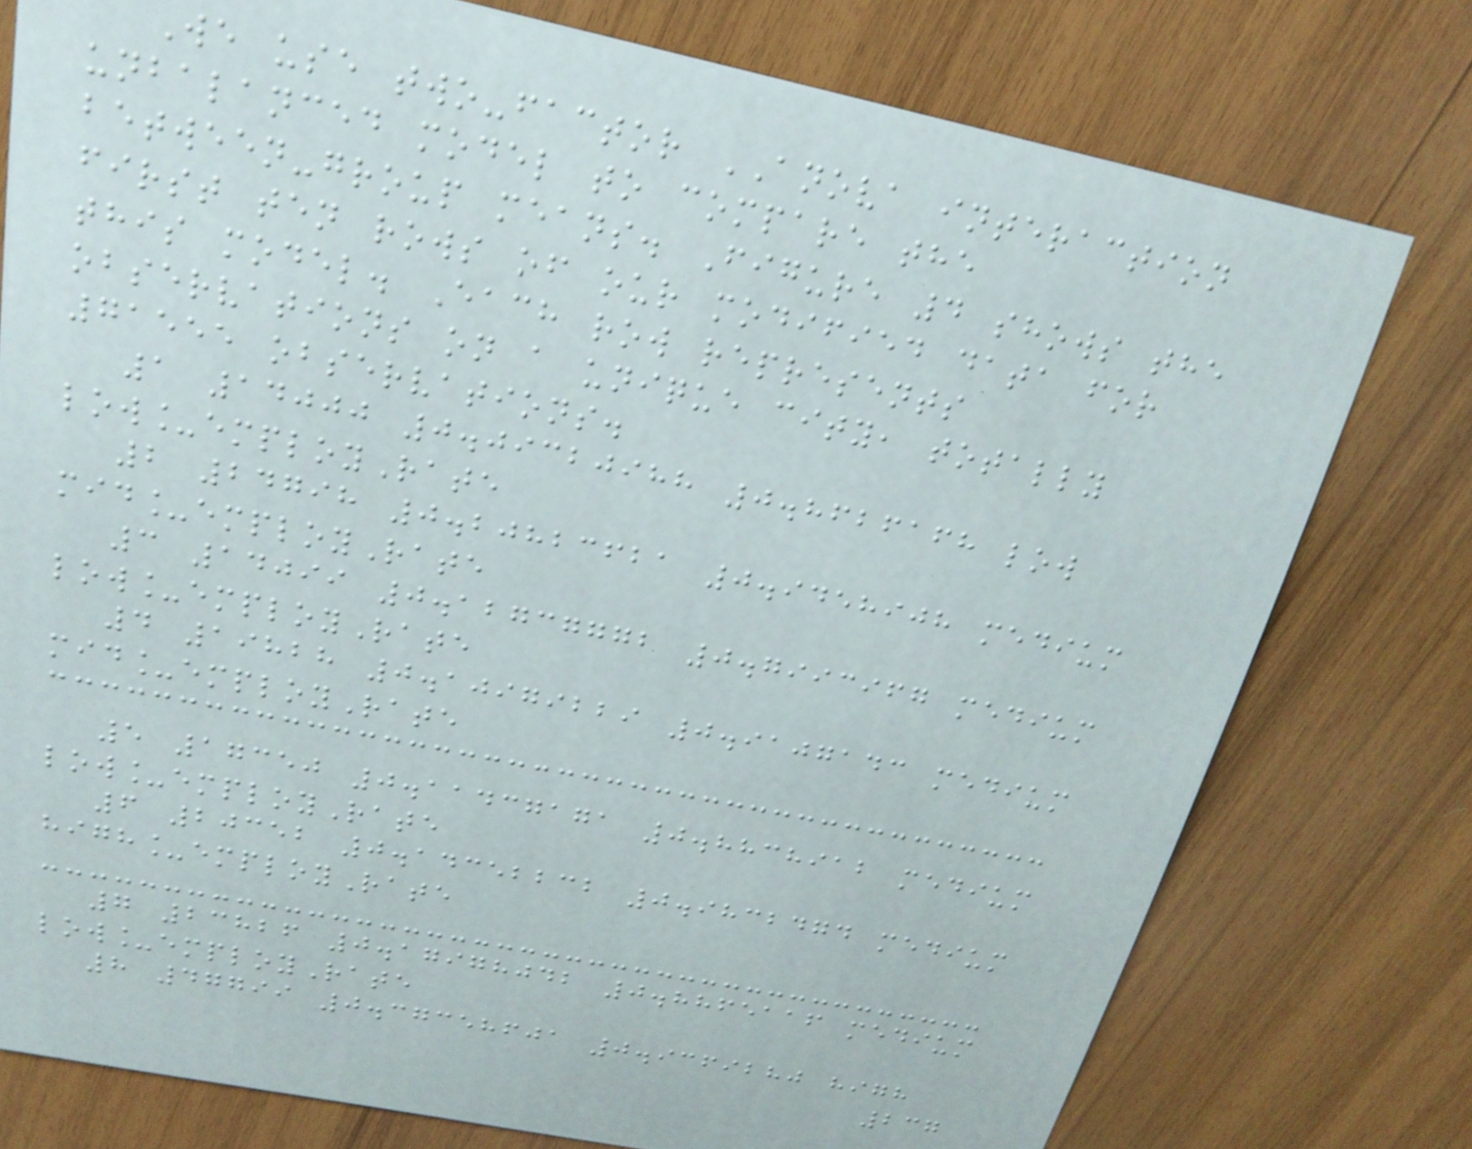We use two-factor ANOVA interaction
unbalanced model to compare the
between-group means. Figure 4 shows the
first ten rows of our modified data for
this model. Each row represents
observations on a unique city, totally
71555 observations.
1 14000 0.09320988 0.8626168 low
low_employRate
2 24798 0.20823621 0.9458908 medium
mid_employRate
3 14099 0.12737772 0.7993967 medium
low_employRate
4 19828 0.10979229 0.9107143 medium
mid_employRate
5 17350 0.11437171 0.8838912 medium
low_employRate
6 20352 0.14352232 0.9832474 medium
high_employRate
7 23826 0.17978042 0.8865116 medium
low_employRate
8 47799 0.37358601 0.9369280 high
237
